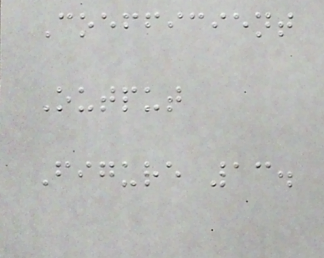Coefficient
Output
Figure 13.
